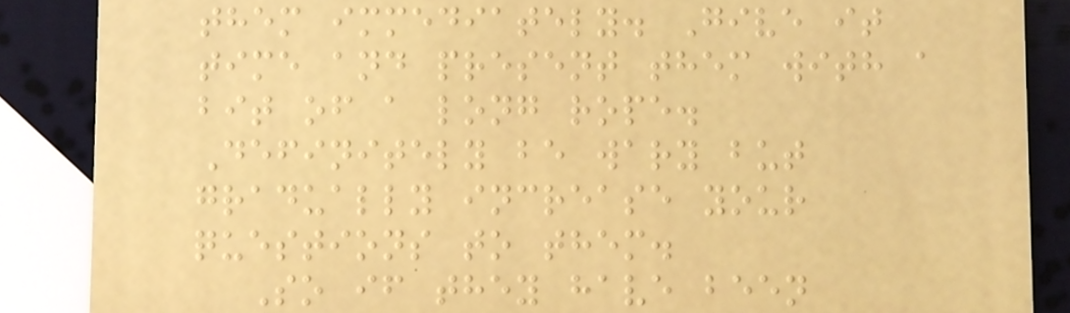them immediately. Give it
time and present them with a
bit of a long rope.
Definitely be wary but
gradually increase your
questions to them.
So if they have been
